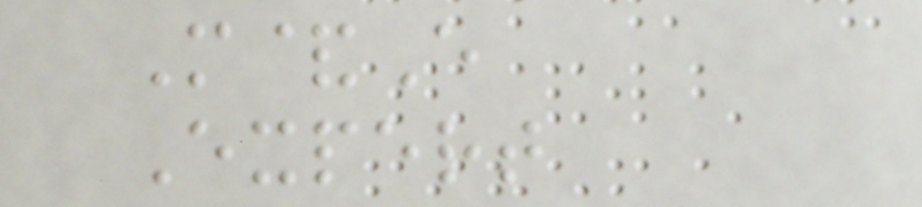M&E
Expert
